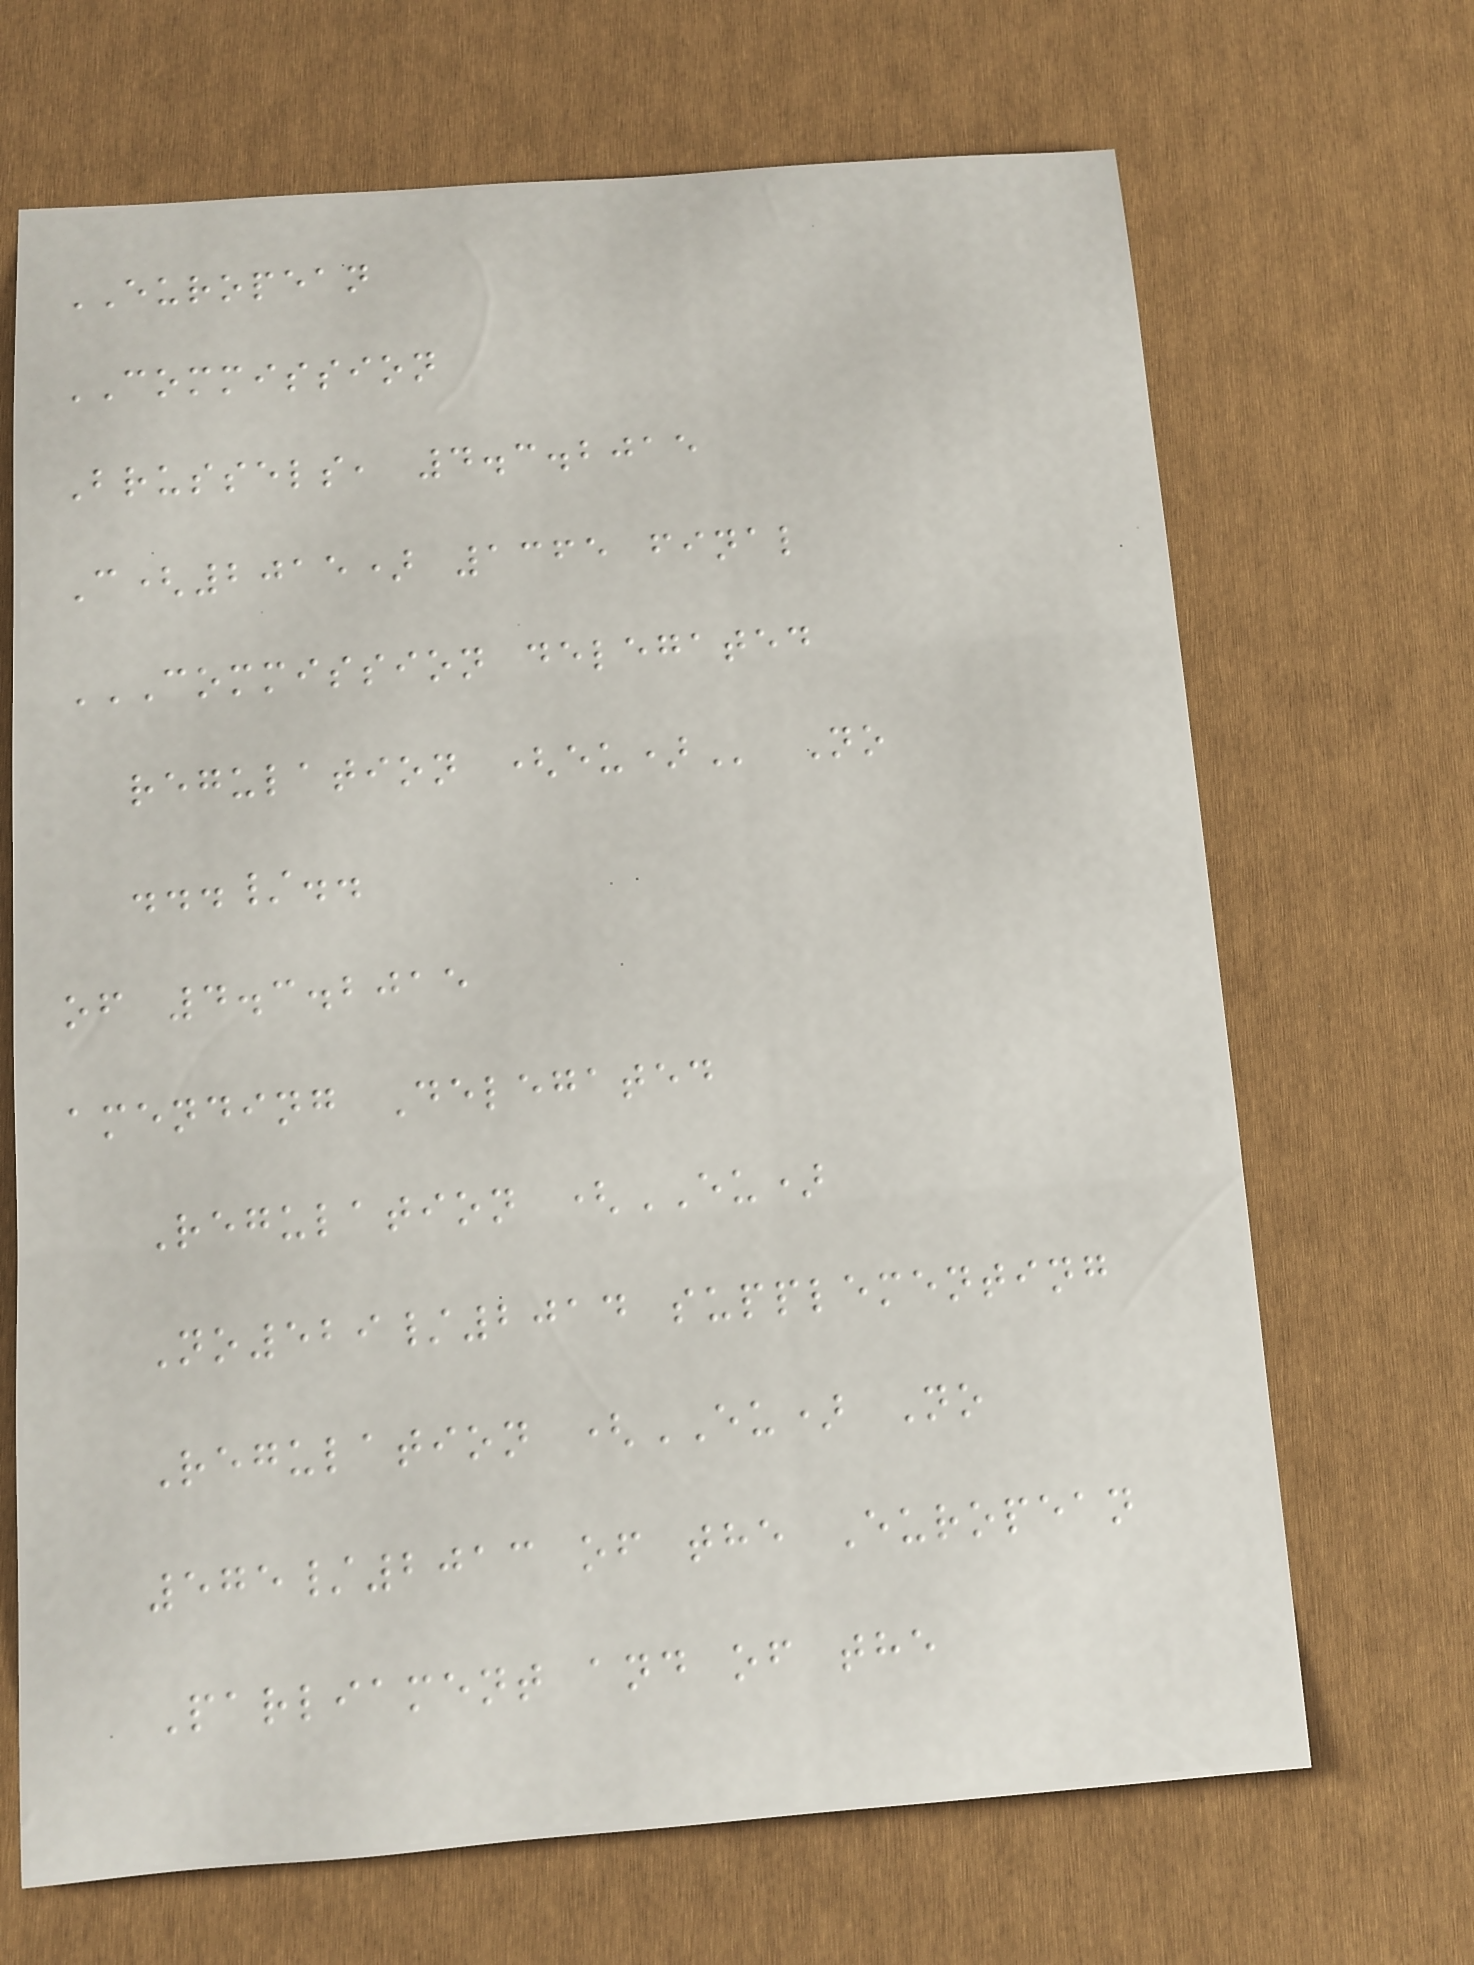EUROPEAN
COMMISSION
Brussels, 4.3.2015
C(2015) 1365 final
COMMISSION DELEGATED
REGULATION (EU) No
.../..
of 4.3.2015
amending Delegated
Regulation (EU)
No529/2014 supplementing
Regulation (EU) No
575/2013 of the European
Parliament and of the
